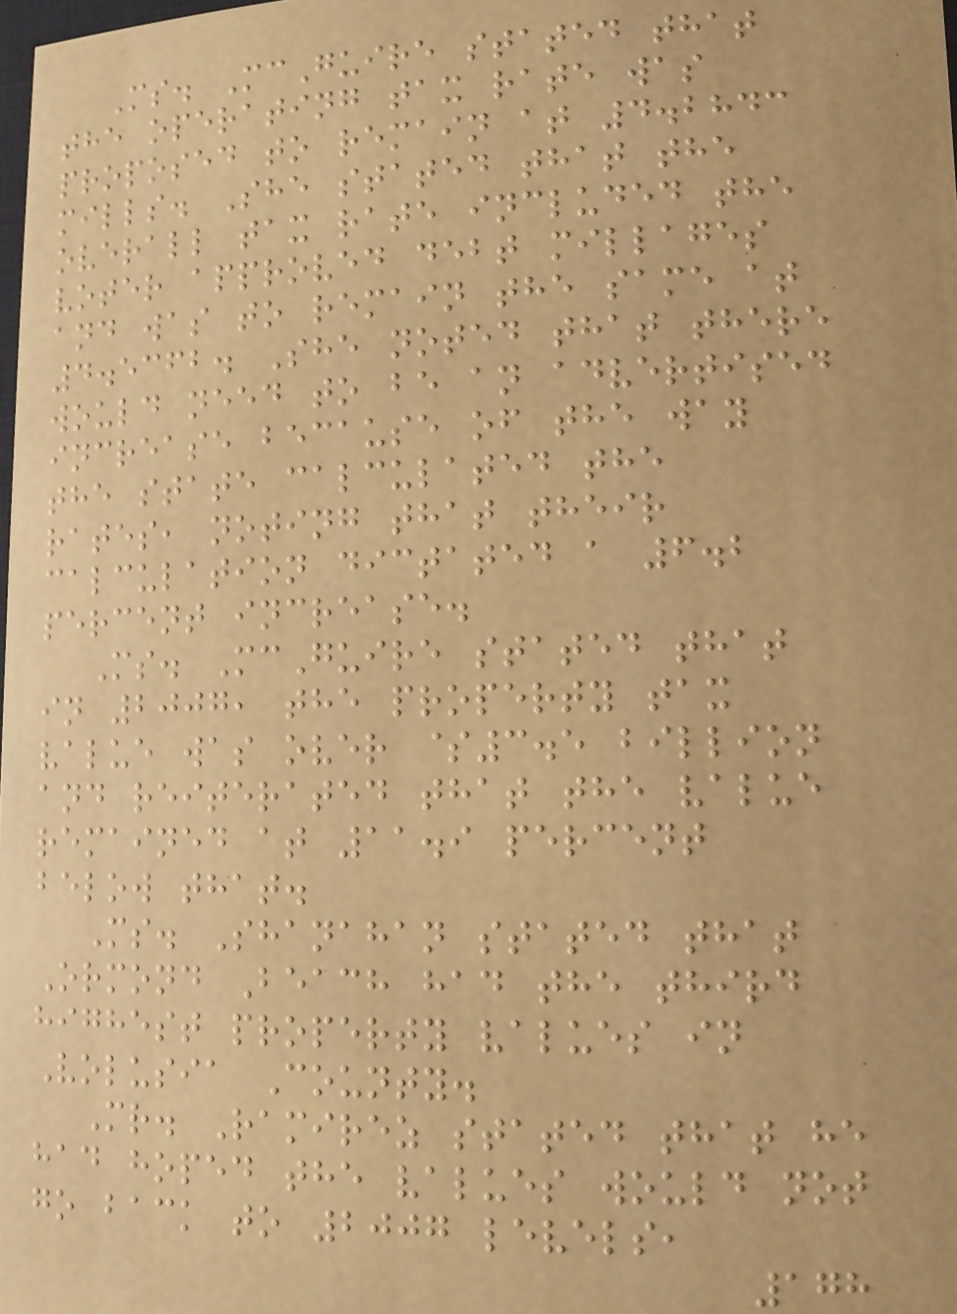Ms. McGuire stated that
the operating tax rate was
proposed to remain at 4.2843
mills. She stated that the
overall tax rate included the
voter approved debt millages
and was to remain the same at
4.5362. She noted that there
would need to be an advertised
increase because of the way
the state calculated the
rates, noting that their
calculation dictated a 6.2
percent increase.
Ms. McGuire stated that
in 2007, the property tax
value was over $3.5 billion
and reiterated that the value
remained at 11.9 percent
below that.
Ms. Shanahan stated that
Ormond Beach had the third
highest property values in
Volusia County.
Mr. Ramirez stated that he
had hoped the values would not
go back to 2007 levels,
178
